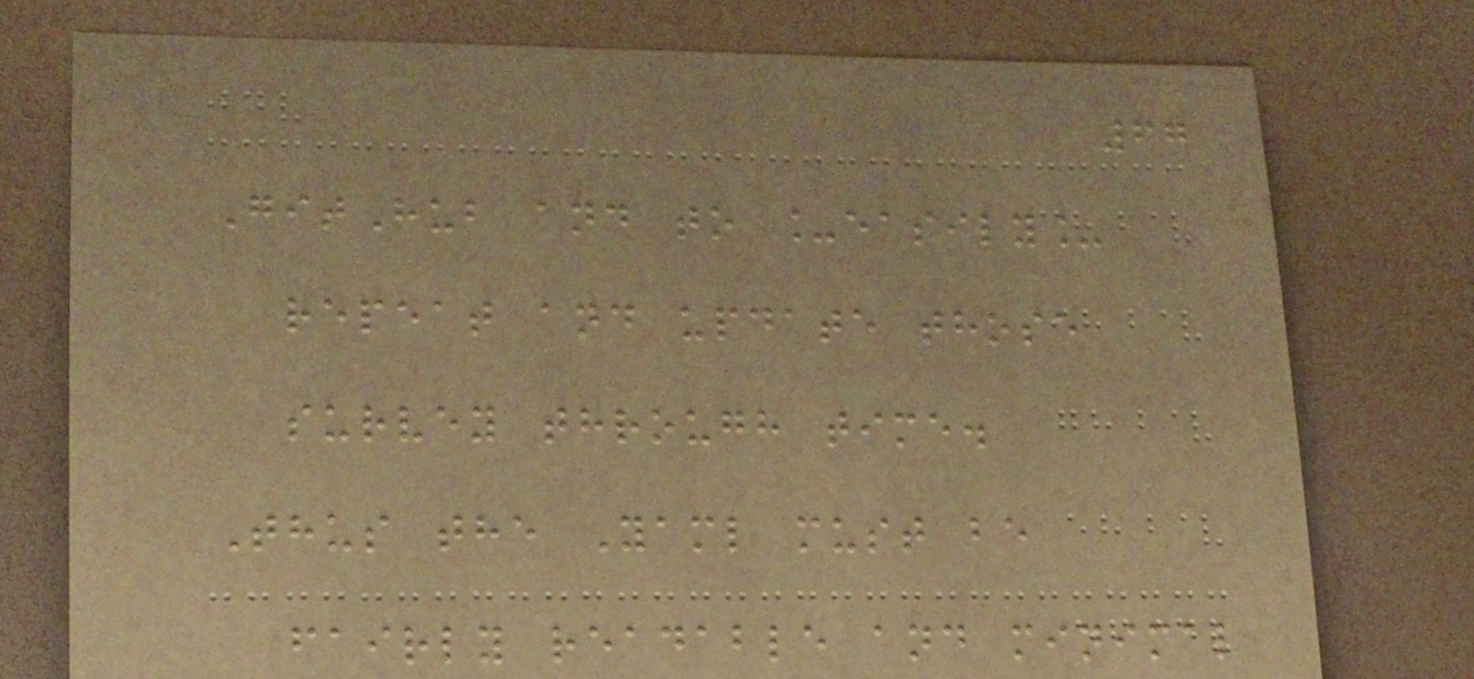67
GitHub and to _easily_
repeat and update those
survey through time.
Thus the Yaml must be
fairly readable and minimal
